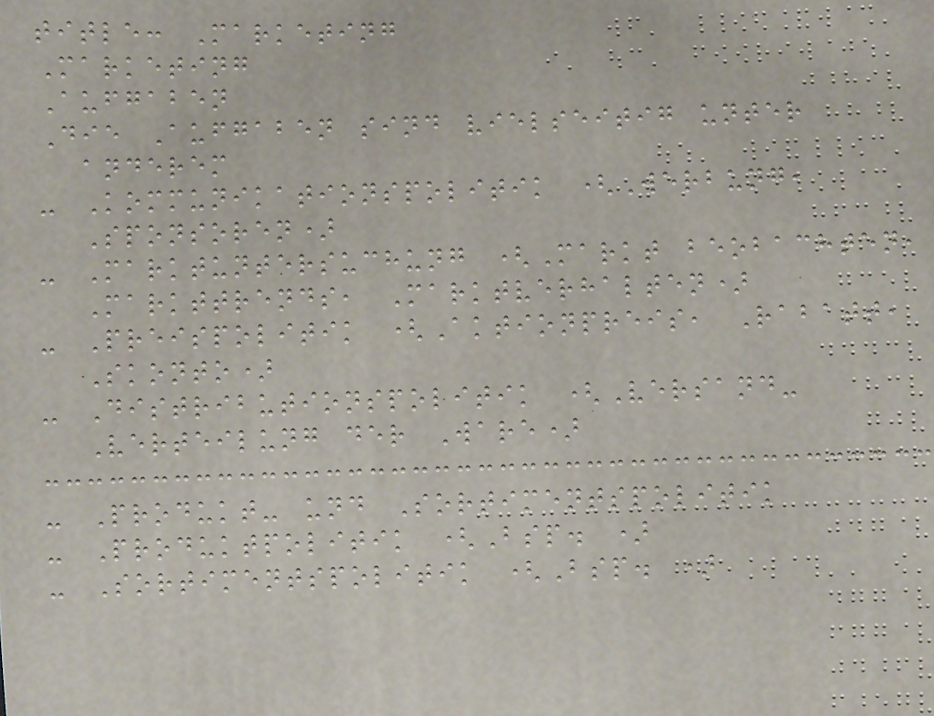title: Marketing
Marketing
Aufgaben
Die Aufgaben sind vielseitig unter
anderem
- Kommunikationspolitik (Werbung,
Sponsoren)
- Marktuntersuchung (Markt beobachten,
Markttrends, Marktverhalten)
- Preispolitik (Aktionpreis, Rabatt,
Skonto)
- Distributionspolitik (Versand-
Verteilung der Ware)
- Produkt- und Sortimentspolitik
- Produktpolitik (Bsp. )
- Sortimentspolitik (Bsp. )
